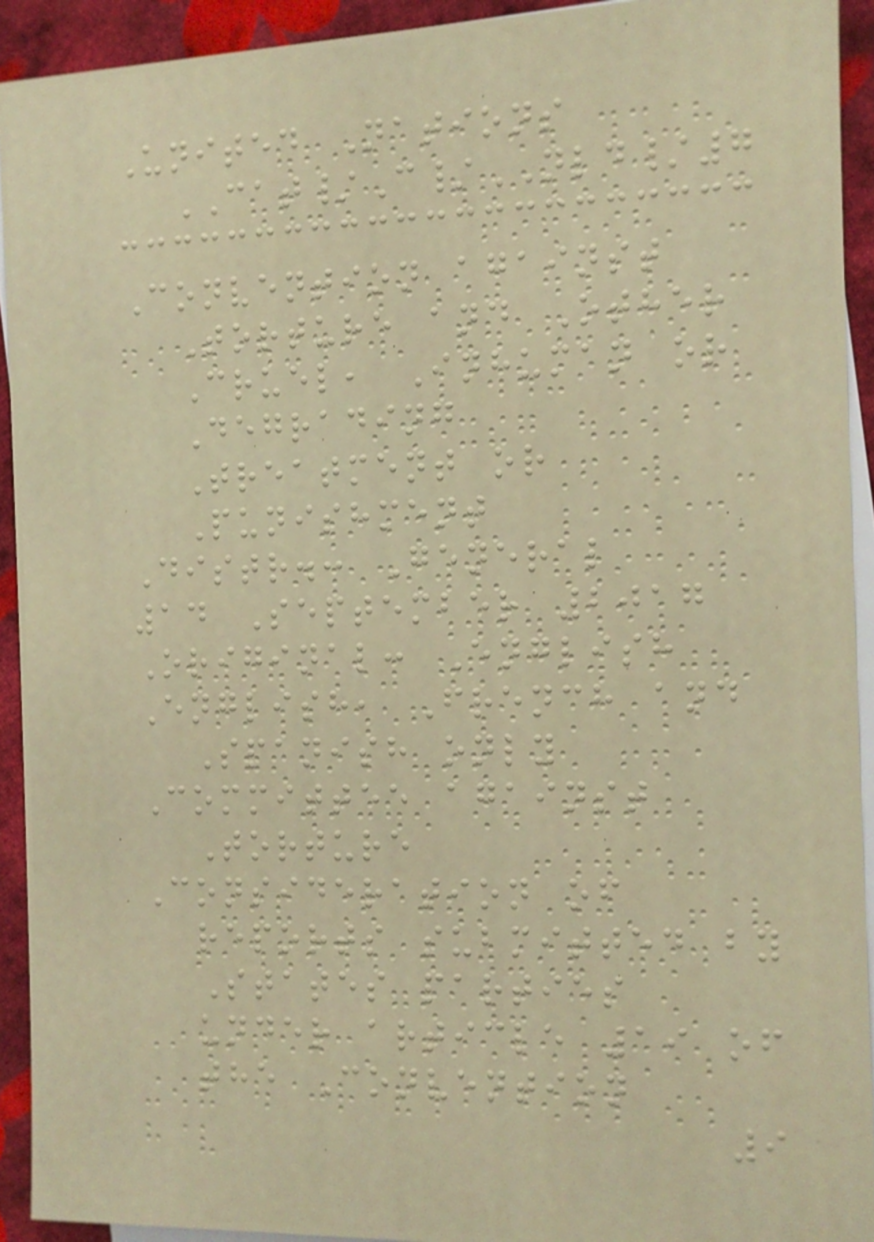United Nations
CAT/C/NLD/7
Convention against
Torture and Other
Cruel, Inhuman or
Degrading
Treatment or
Punishment
Distr.: General
14 September 2017
Original: English
English, French and
Spanish only
Committee against
Torture
Consideration of
reports submitted by
States parties
under article 19 of
the Convention
9
